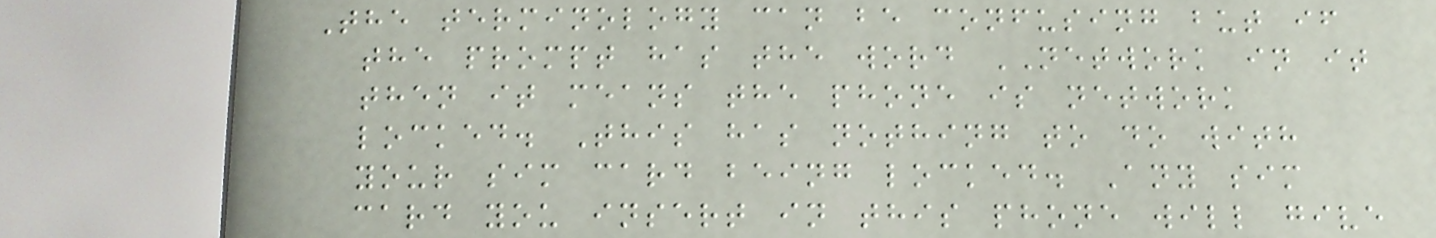The terminology can be confusing but if
the prompt has the word NETWORK in it
then it means the phone is network
locked. This has nothing to do with
your sim card being locked. Any sim
card you insert in this phone will give
